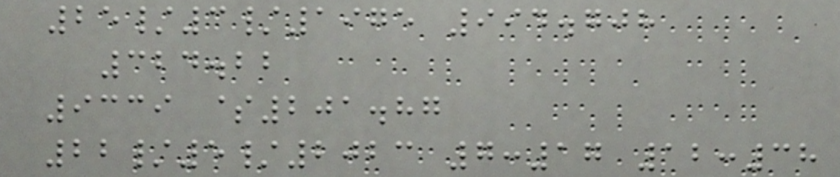25/3/1975 994.708
324.22
9339 $201.87
22/5/2023 7:17 12:38
